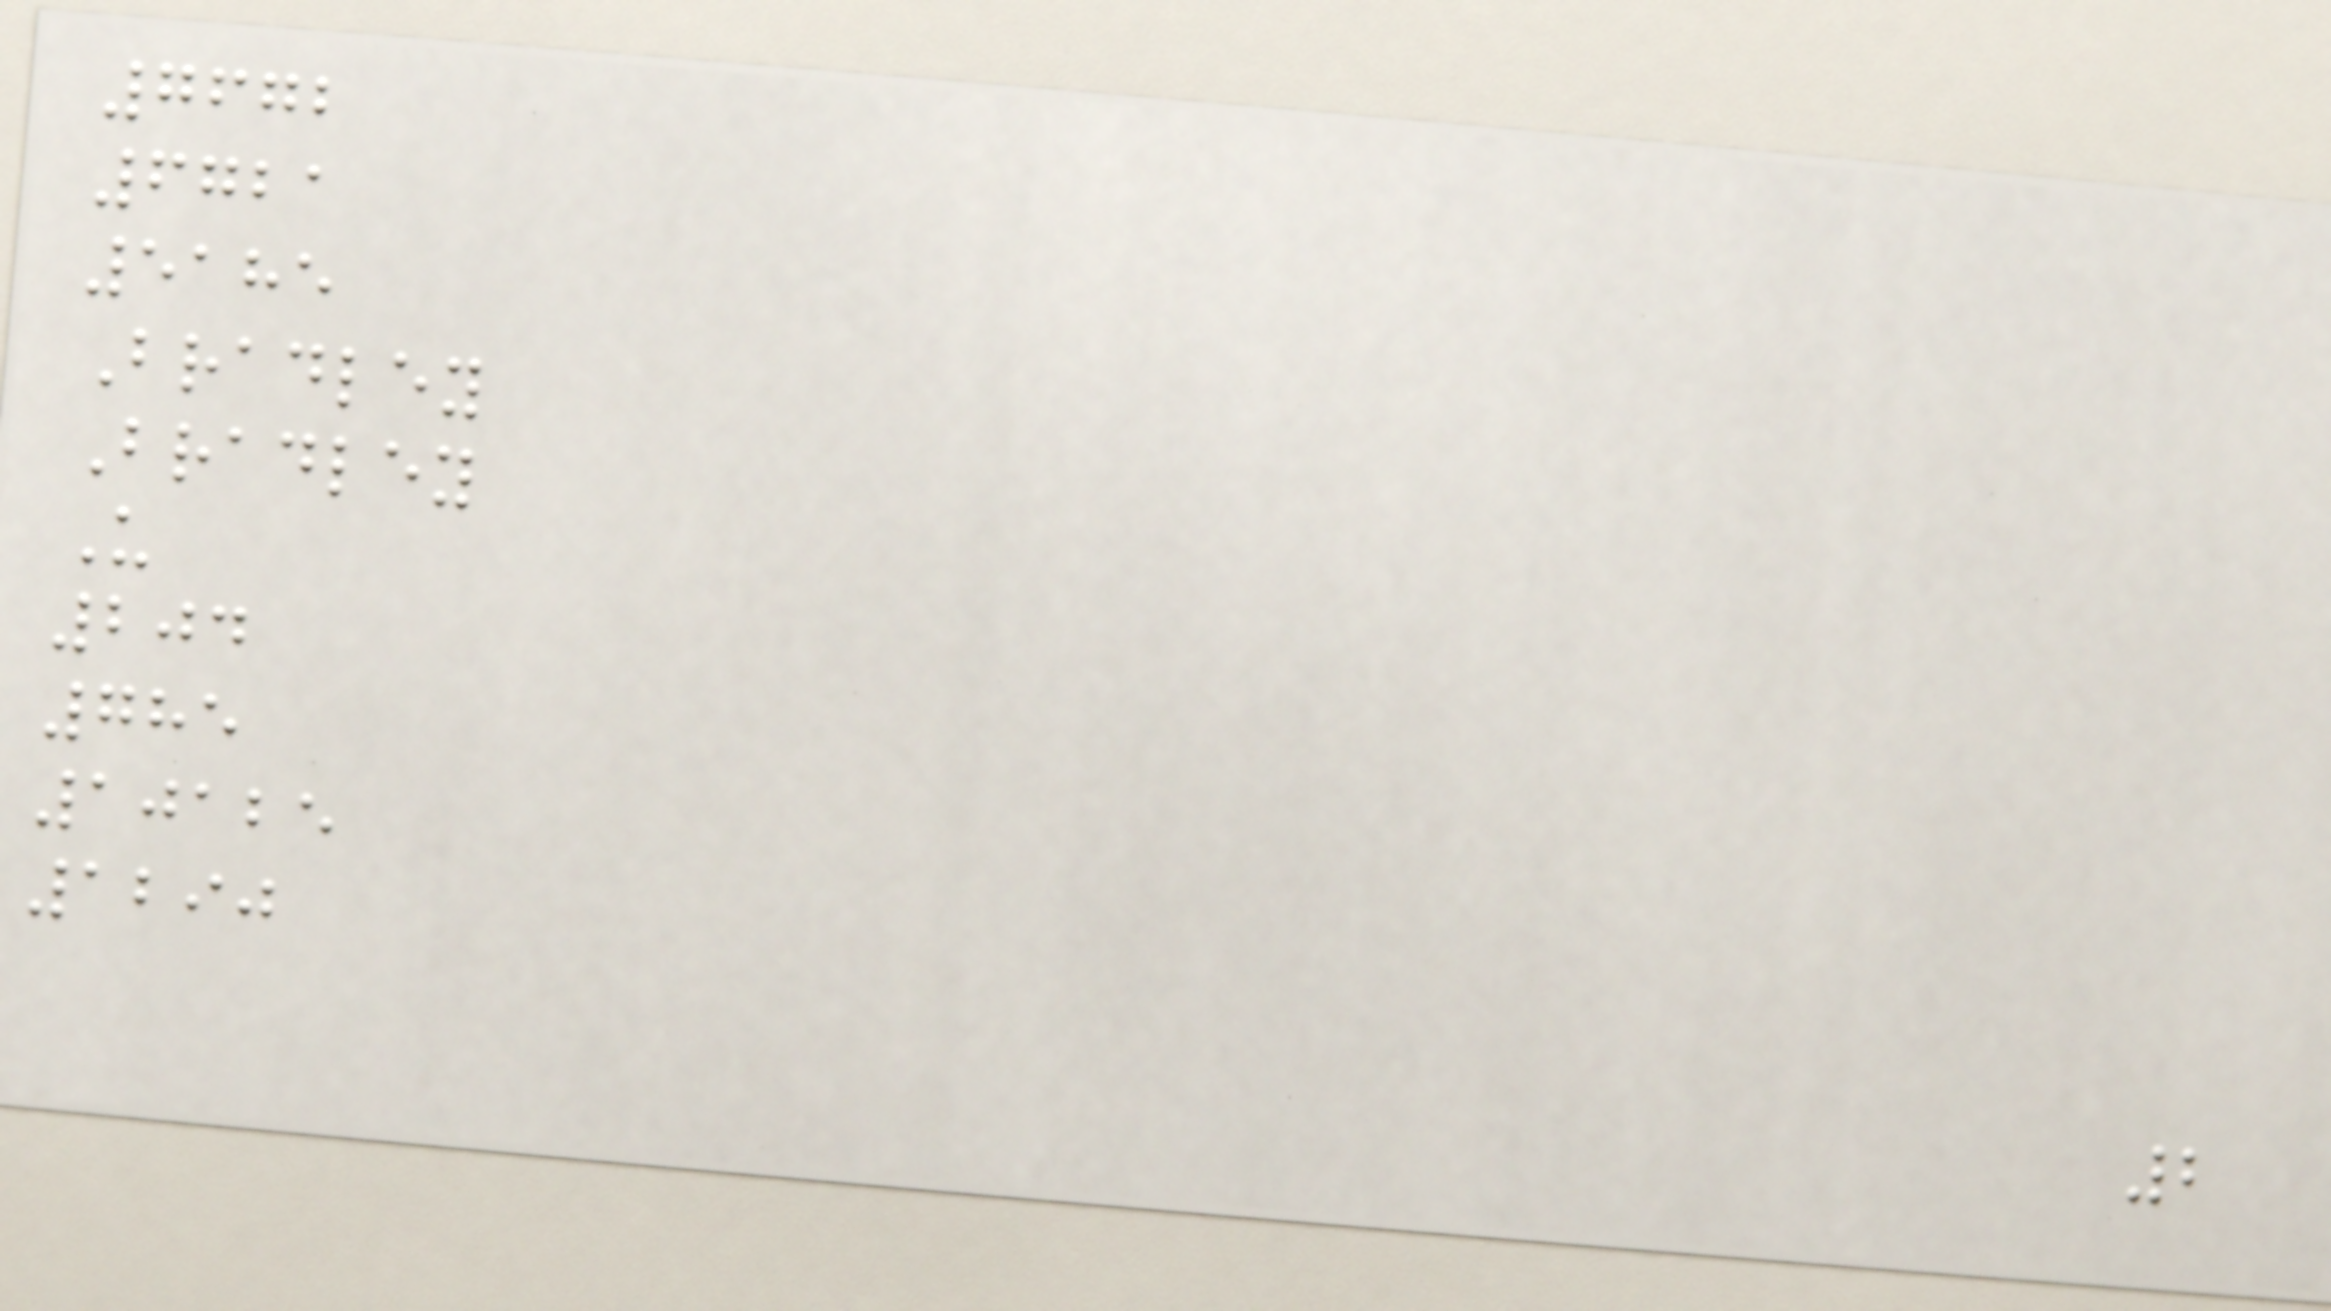7672
6721
5185
Bradley
Bradley
U
204
785
10125
1290
2
